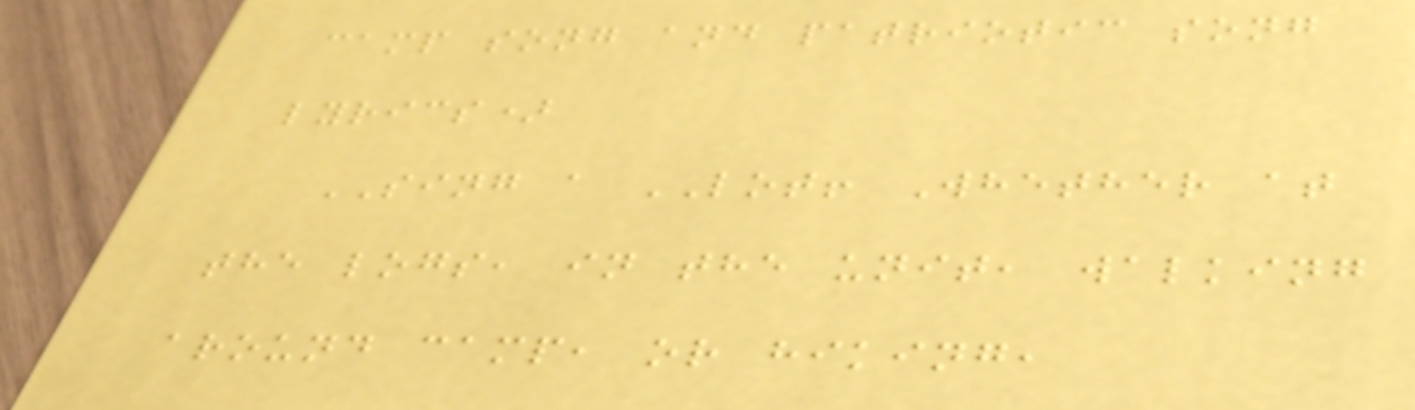camp song and patriotic song
lyrics)
SING a LOT! Whether at
the logs, in the unit, walking
around camp, or hiking,
